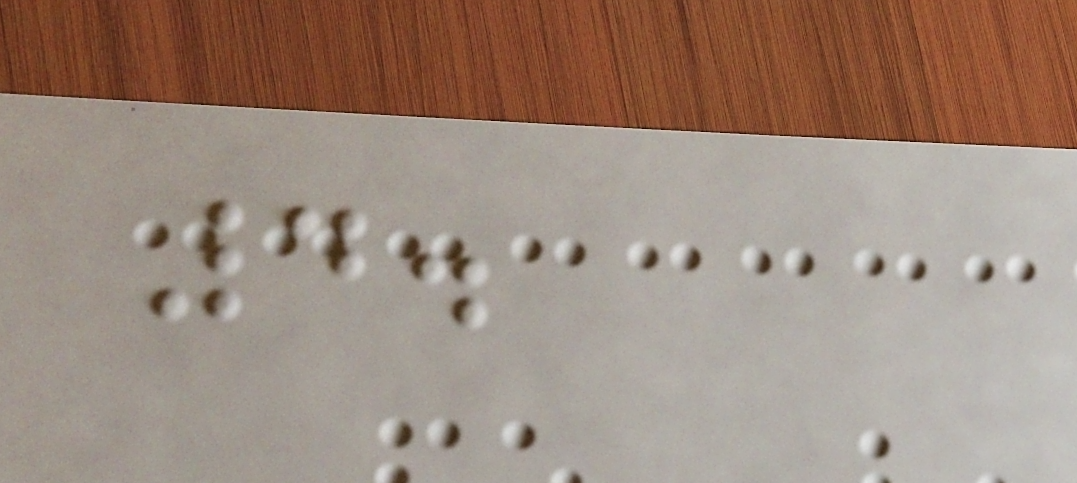4.
